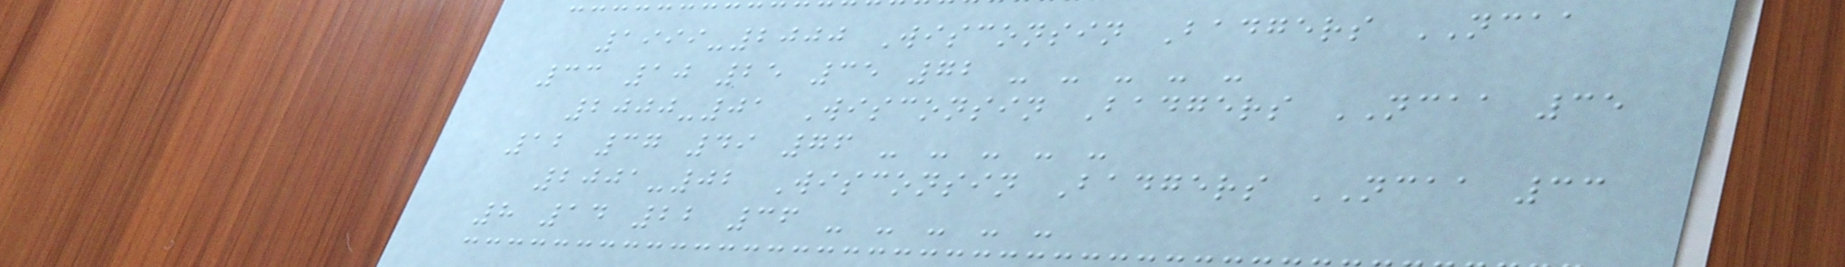1999-2000 Wisconsin Badgers NCAA
33 10 25 35 72 - - - - -
2000-01 Wisconsin Badgers NCAA 35
12 37 49 76 - - - - -
2001-02 Wisconsin Badgers NCAA 33
8 14 22 36 - - - - -
